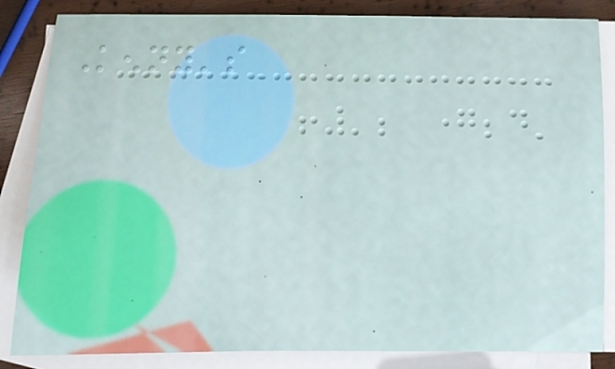Kenny's
